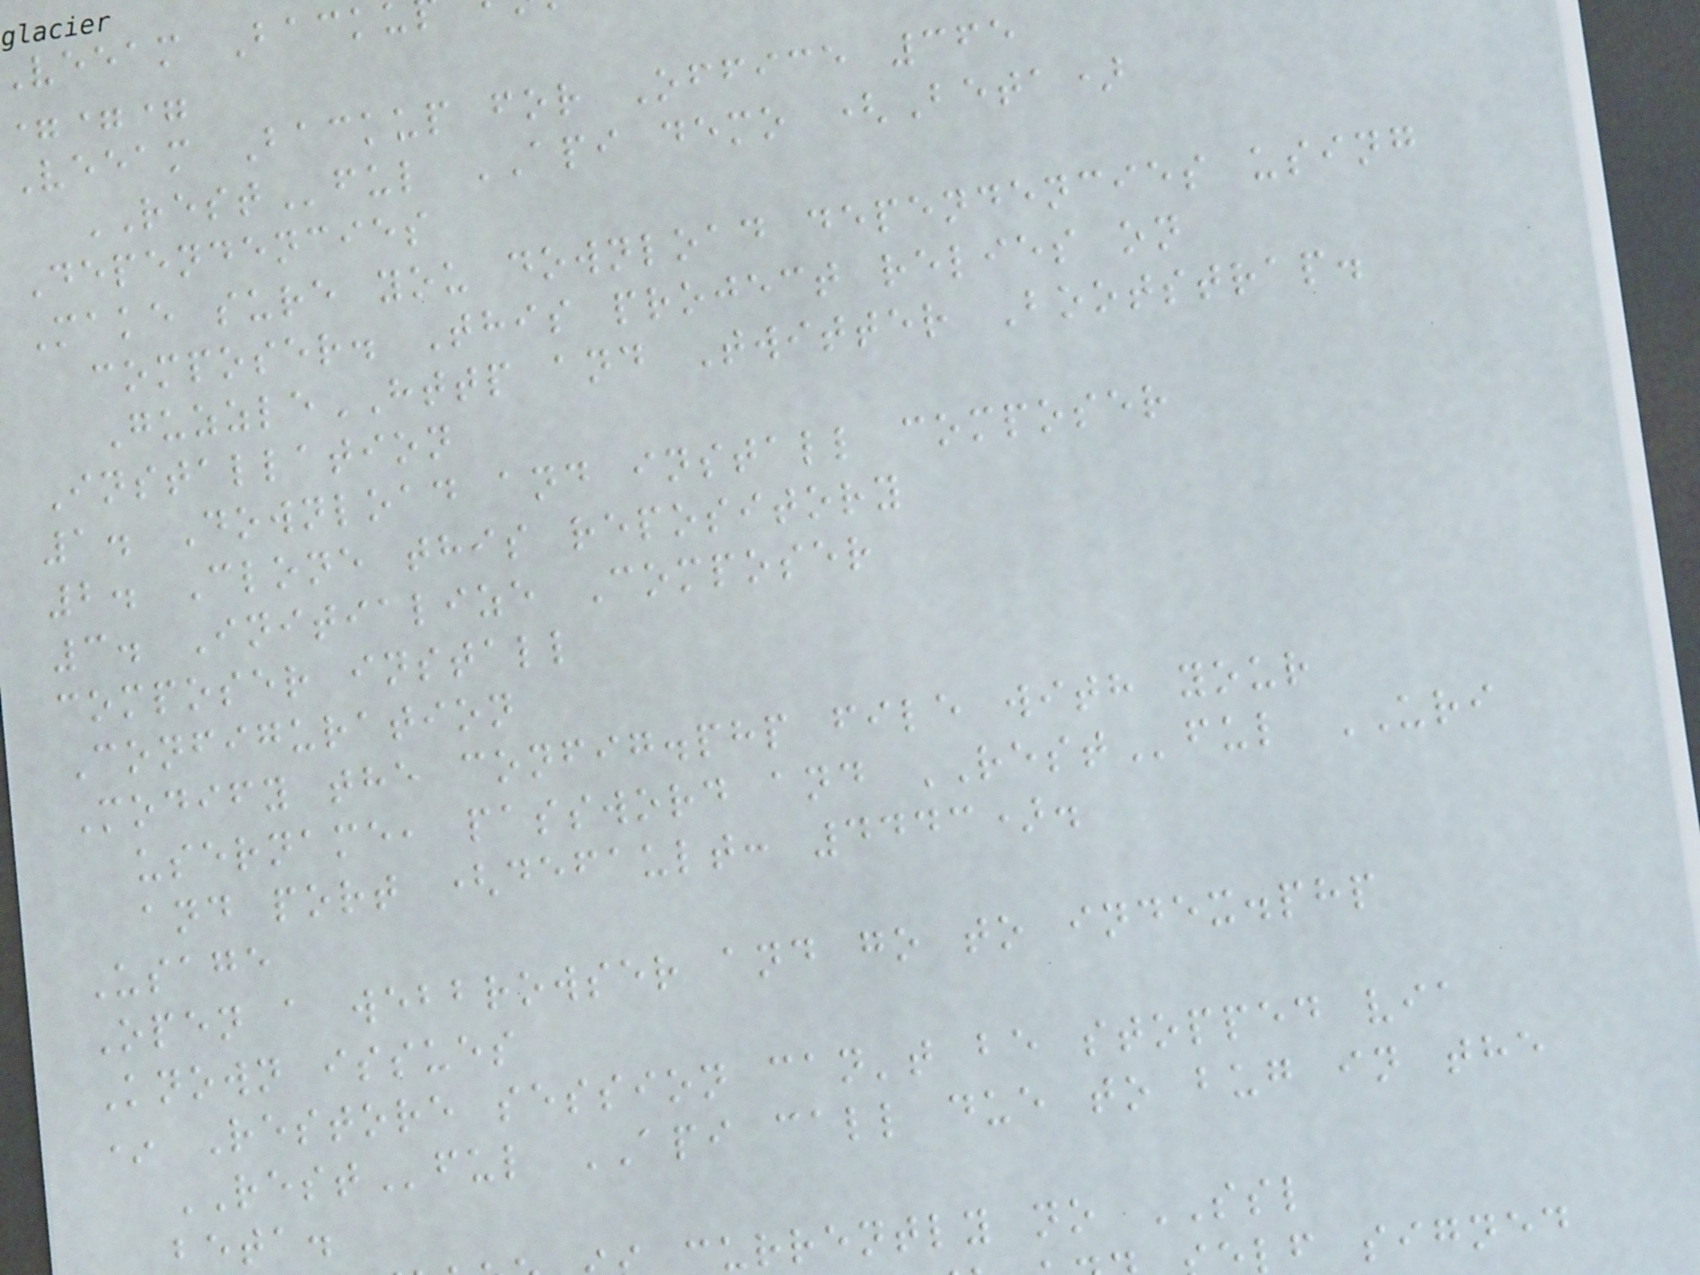veeam Back
===
Veeam Backup for Office 365
RESTful API demo (Beta)
Dependencies
Make sure you download dependencies using
composer. This project relies on
GuzzleHTTP and Twitter Bootstrap.
Installation
1. Download and install composer
2. Clone this repository
3. Initialize Composer
composer install
Configuration
Modify the config.php file with your
username, password and RESTful URI
and port (default: 4443).
Usage
Open a webbrowser and go to index.php
Known issues
* Restore session can't be stopped via
RESTful API call due to bug in the
beta.
urrently no SSL
